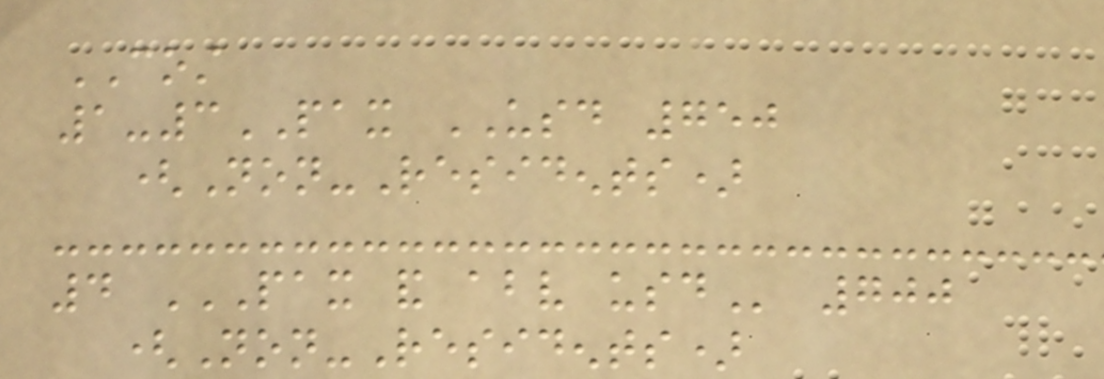COST
1-3PAX USD 750
(Non-Residents)
4 PAX AND ABOVE USD 700
(Non-Residents)
